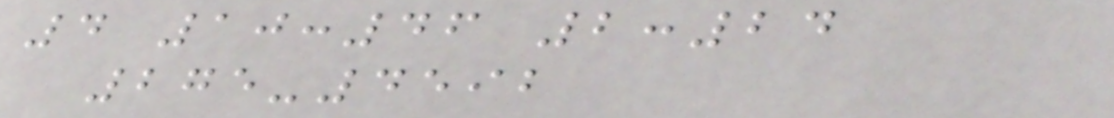4 10:46 2:24
275-4592
